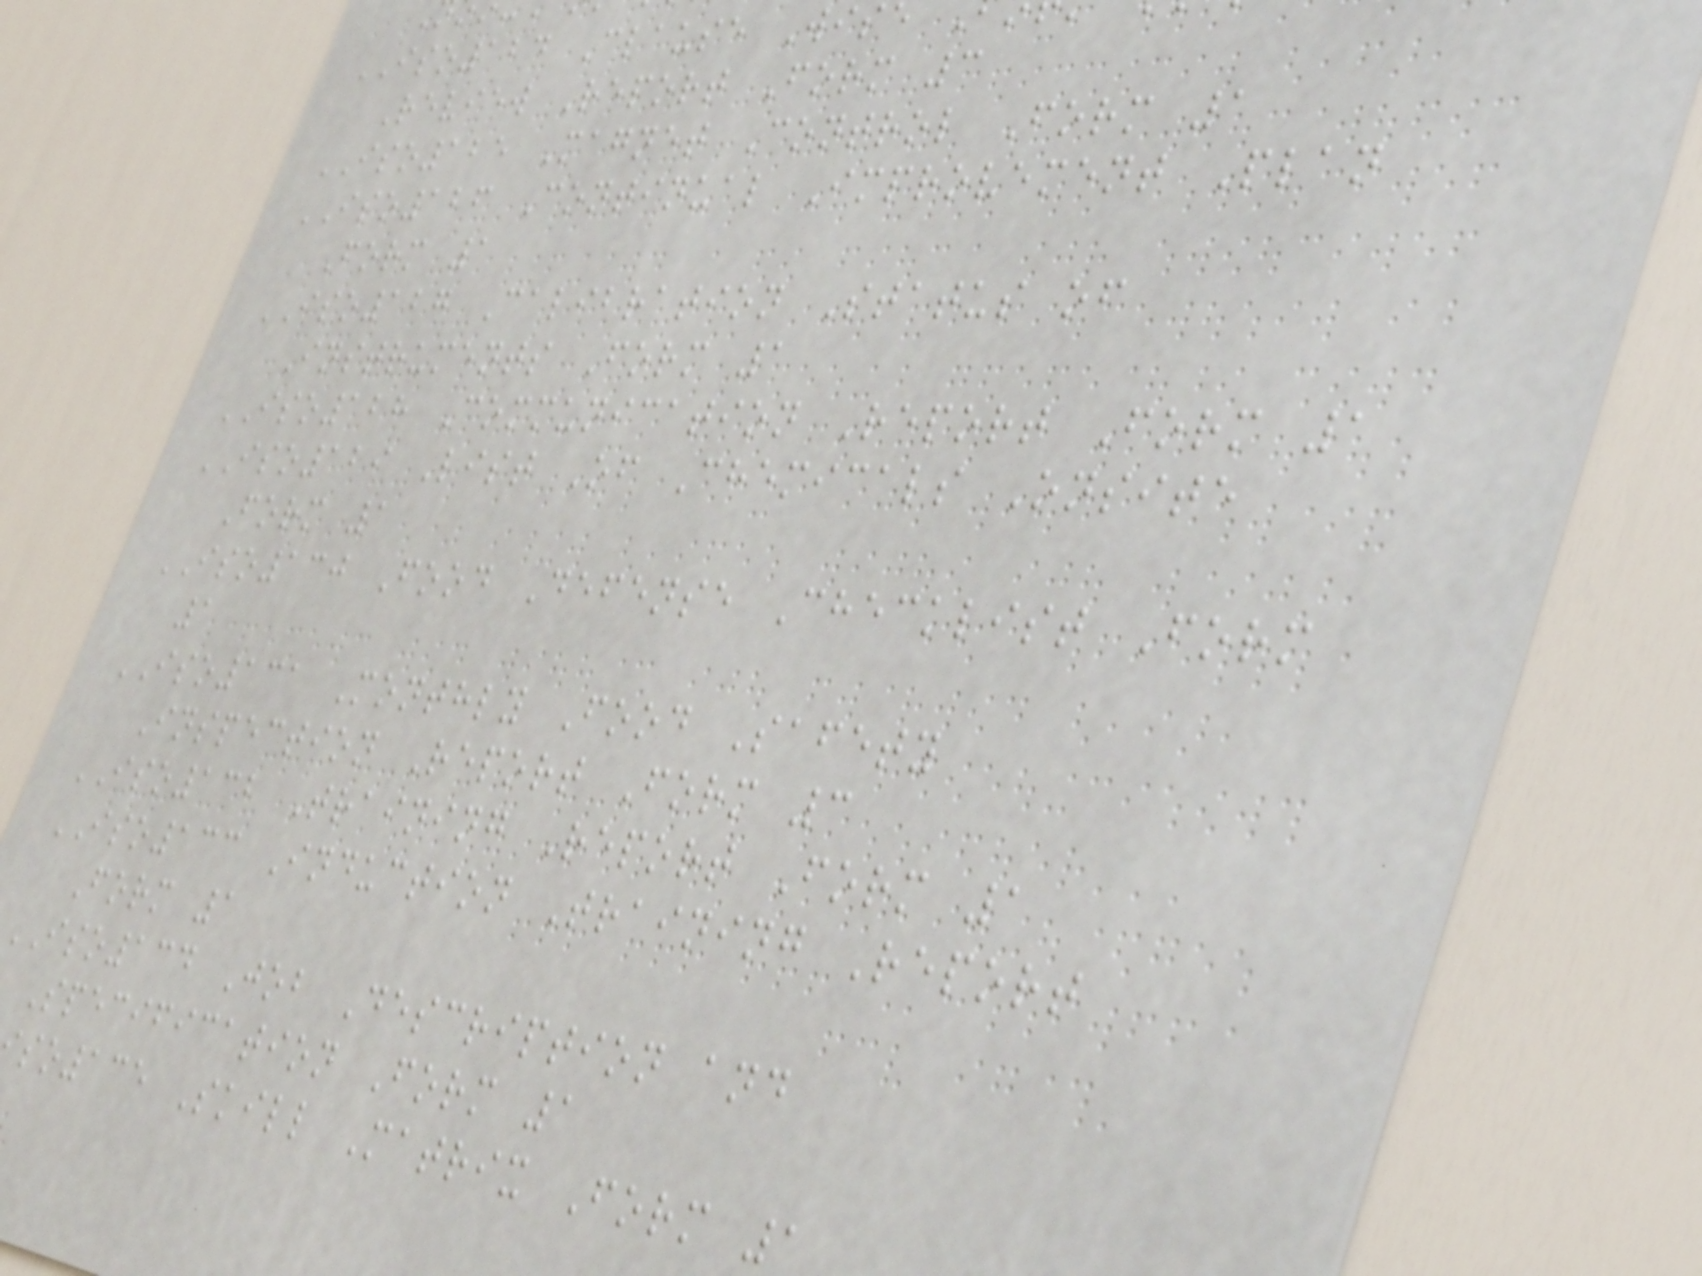ISO124 Clause Wise
Review Report Form 3
ISO125 Magnet Control Form 1
ISO126 Continual Improvement Plan
Form 1
ISO127 Calibration Status of
Instruments Form 1
ISO128 Communication Report Form 1
ISO129 List Of Chemicals Onsite
Form 1
ISO130 Food Defense Checklist Form
1
ISO131 Monthly Food Safety
Inspection Report Form 3
ISO132 Training Report Form 1
ISO133 Induction Training Report
Form 1
ISO134 Job Description and
Specification Form 1
so135 Skill Matrix Form 1
